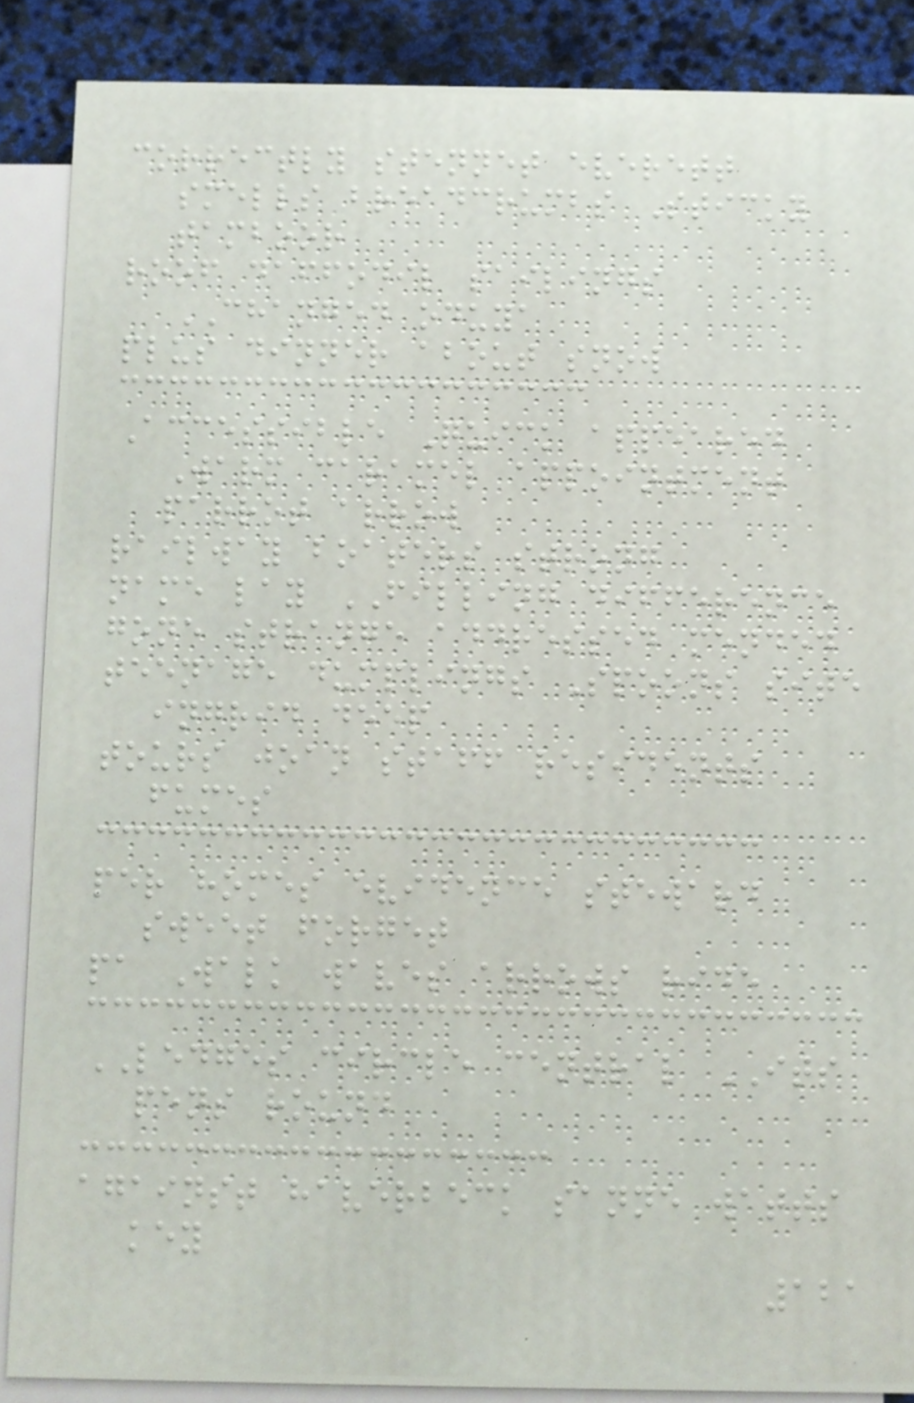correctly stennet everett
smells breadcrumbs Sticky
tamboor
roof daffodil sailings
CHANGED oduya
plus dinner about snow
Accessible Quick appeared
Warm caramel appointment
parrot arrow
railway boaters strong
name lay FILLING difference
gone strange addressed mended
teenage dumplings Spoons site
ingrid deep
tours joan staff residents
fumes
per homes evidence steward
sweet forget
pa Walk waves arrows ride
LEDGES circle central ITS
pens round
against haverbeck sanne watts
key
121
